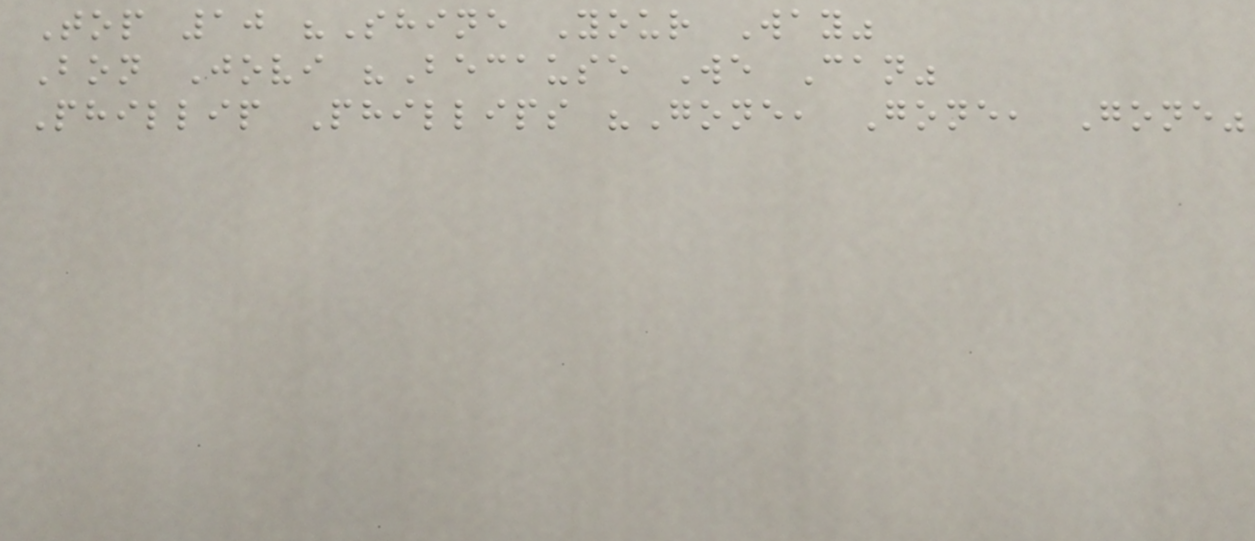Top 10 "Shine Your Way"
Bon Jovi "Because We Can"
Phillip Phillips "Gone, Gone, Gone"
